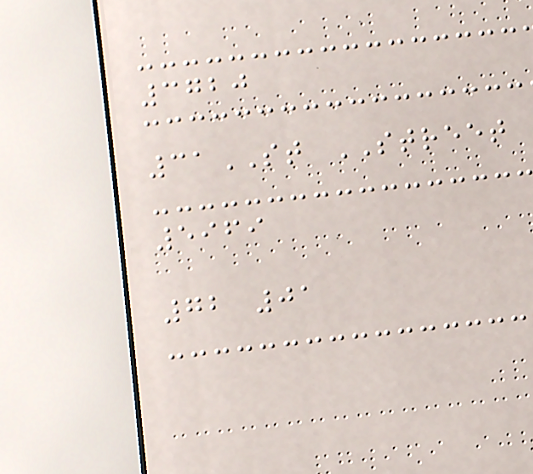3720
31ST STREET
5969
72 01
